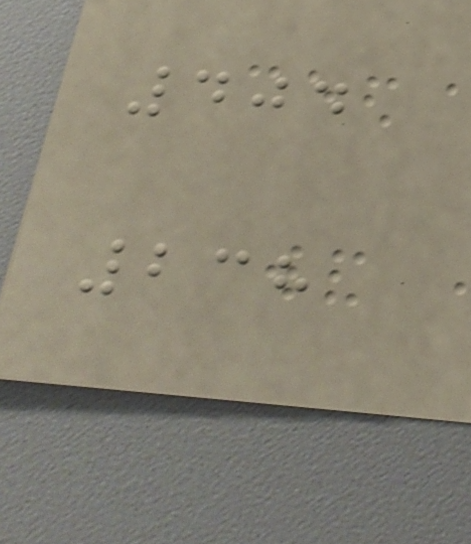404
238
